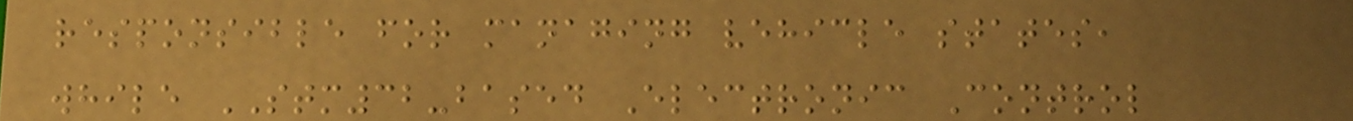responsible for managing vehicle states,
while STM32-based Electronic Control
